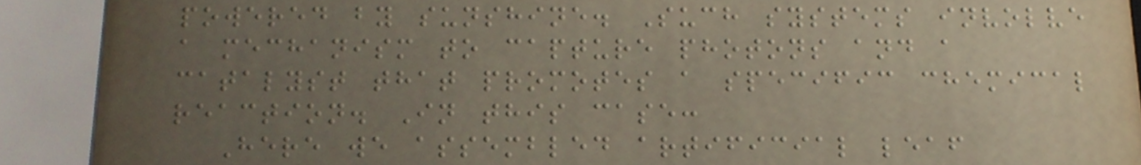powered by sunshine. Such systems involve
a mechanism to capture photons and a
catalyst that promotes a specific chemical
reaction. In this case:
Here we assembled artificial leaf
